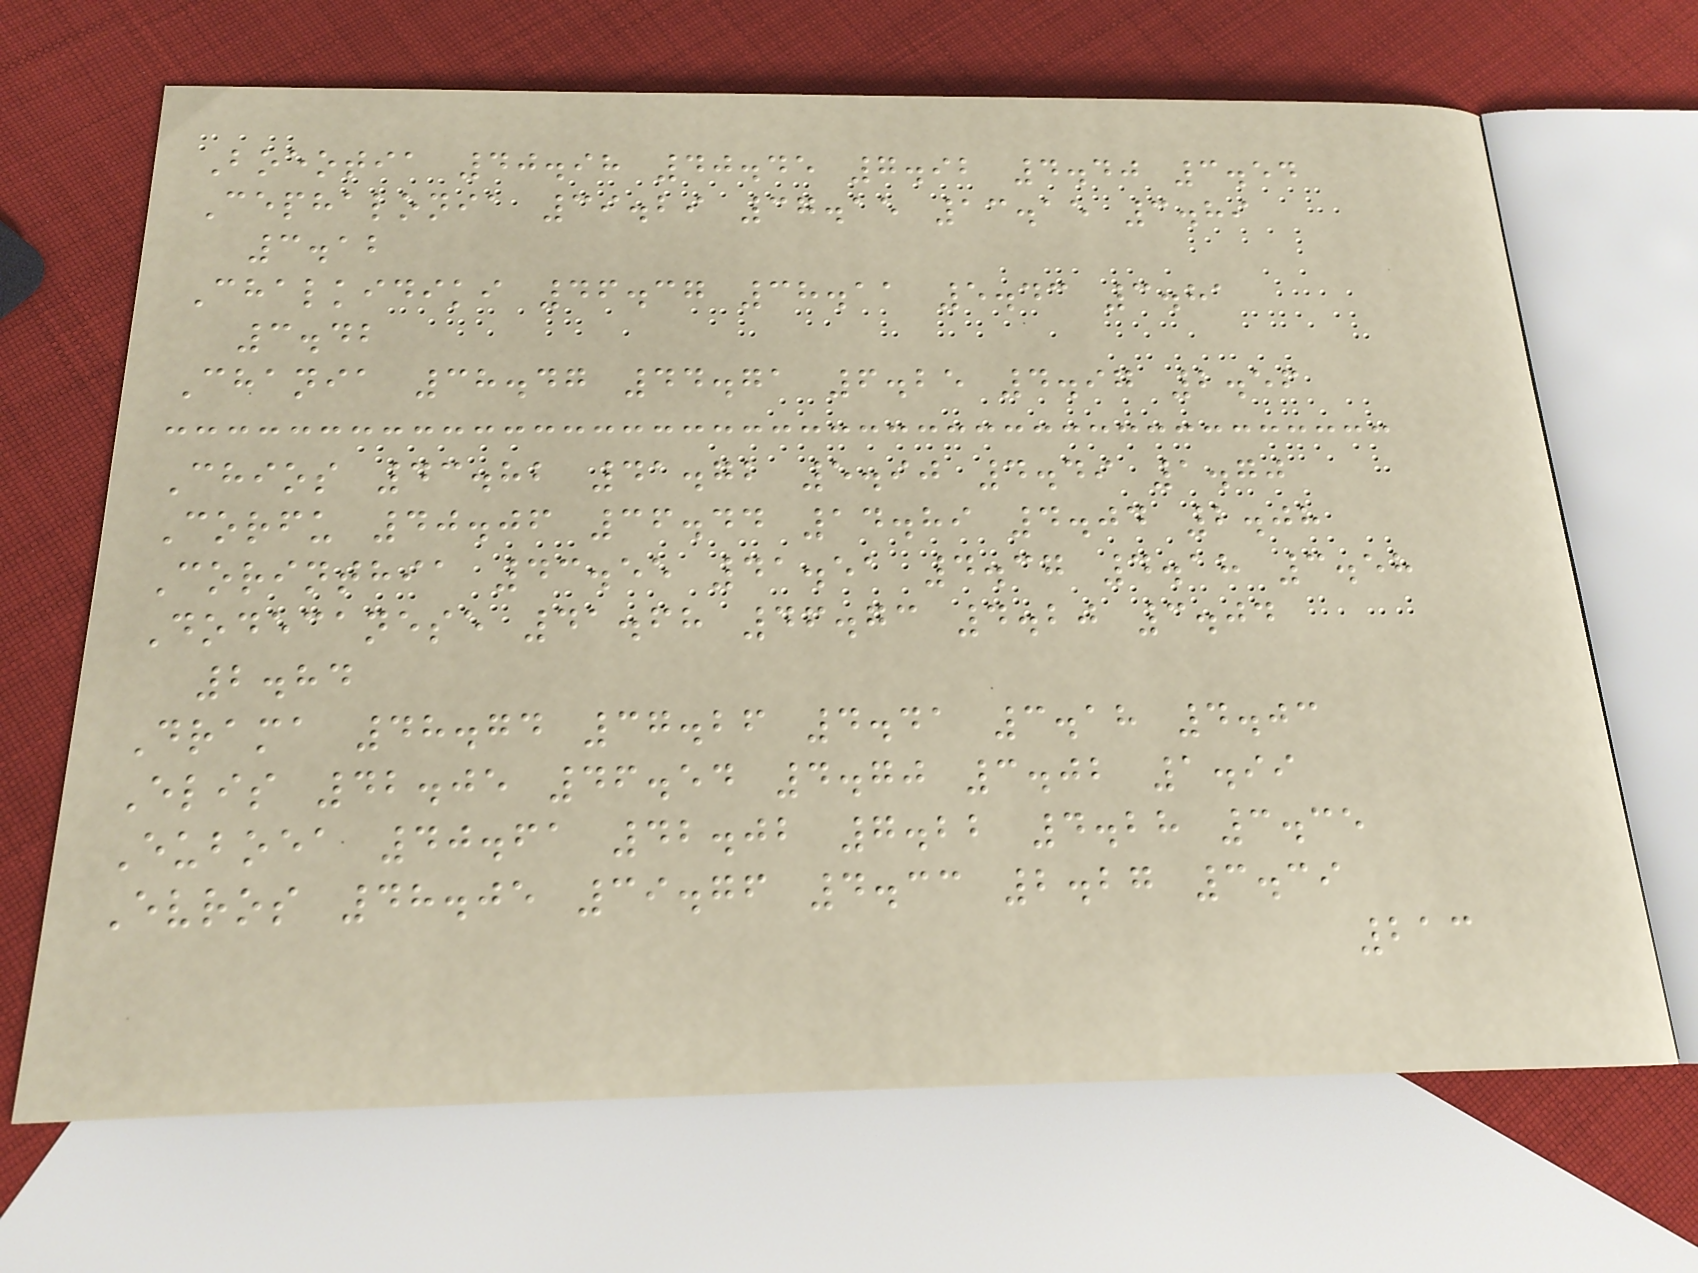Boeotia 40.98 40.45 7.92 4.40 3.54
Cephalonia 39.29 37.15 13.15 3.89
3.12
Chalkidiki 46.37 38.11 5.43 3.81
3.42
Chania 38.47 44.71 6.25 4.97 2.56
Chios 43.82 41.72 5.90 4.49 1.70
Corfu 40.06 36.44 14.89 4.04 2.08
Corinthia 43.55 41.51 4.37 4.18 3.58
Dodecanese 41.68 46.73 4.20 3.04
2.84
Drama 48.74 37.26 4.41 3.18 4.03
Elis 42.05 46.54 4.70 3.02 1.99
Euboea 40.61 42.02 7.22 4.28 3.35
Evros 48.05 39.76 4.33 2.27 3.39
213
